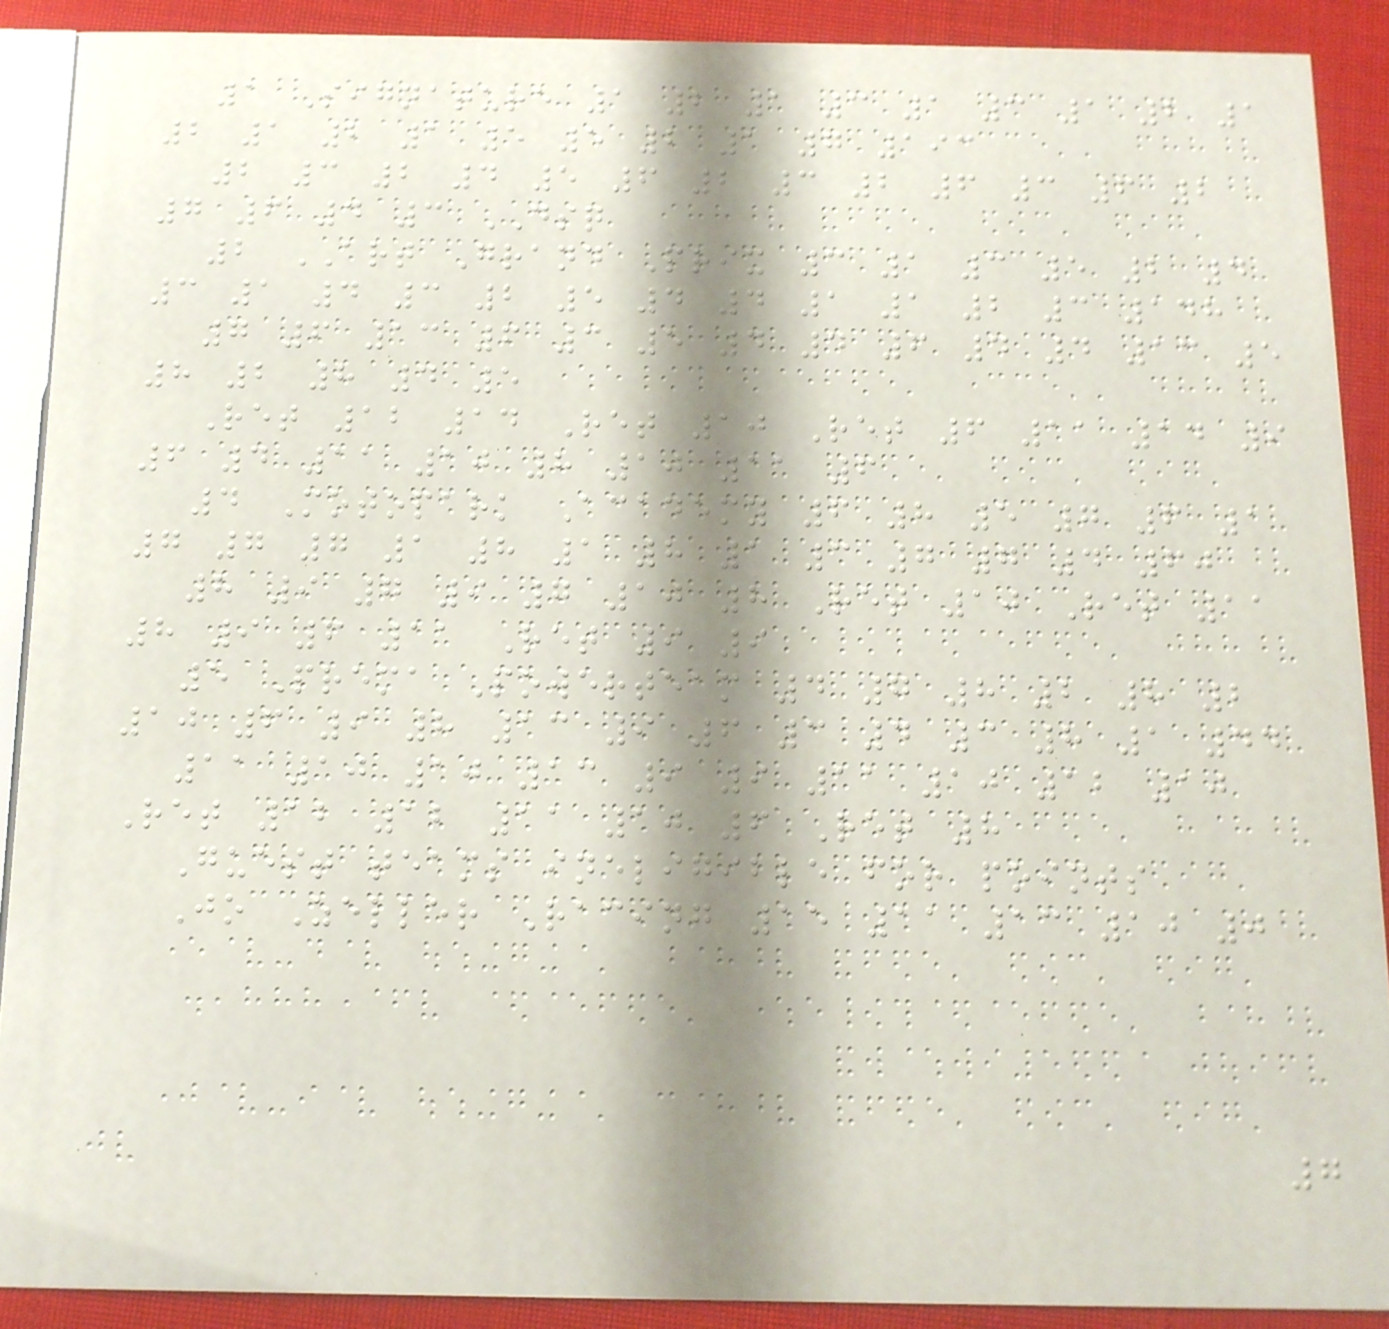1 Signature 1 2 1 3 1 3 1 2 1
2 1 2 1 5 5 2 1 7 193
2 3 2 4 5 6 2 3 2 6 3 6 2
7 6 4 3 DSQ
2 ART Grand Prix 3 1 3 5 2 4
3 1 4 3 2 5 4 4 1 1 2 3 148
7 6 13 6 3 5 4 4 6 4 4 13 5
8 2 8 4 5
Ret 12 14 Ret 10 Ret 6 11 14 9
6 4 11 10 8 10 11 6
4 Motopark Academy 6 8 5 7 6 1
7 7 7 1 8 1 8 1 3 7 7 4 60
8 9 7 9 7 10 8 Ret 10 Ret 11
8 9 6 11 Ret 9 9
5 Prema Powerteam 4 7 8 2 8 2
10 6 9 8 13 9 6 3 4 3 8 1 44
11 10 10 13 9 9 11 10 12 10
Ret 12 12 11 10 6 Ret 8
Guest teams ineligible for points
Jo Zeller Racing 15 11 13 10 0
7
